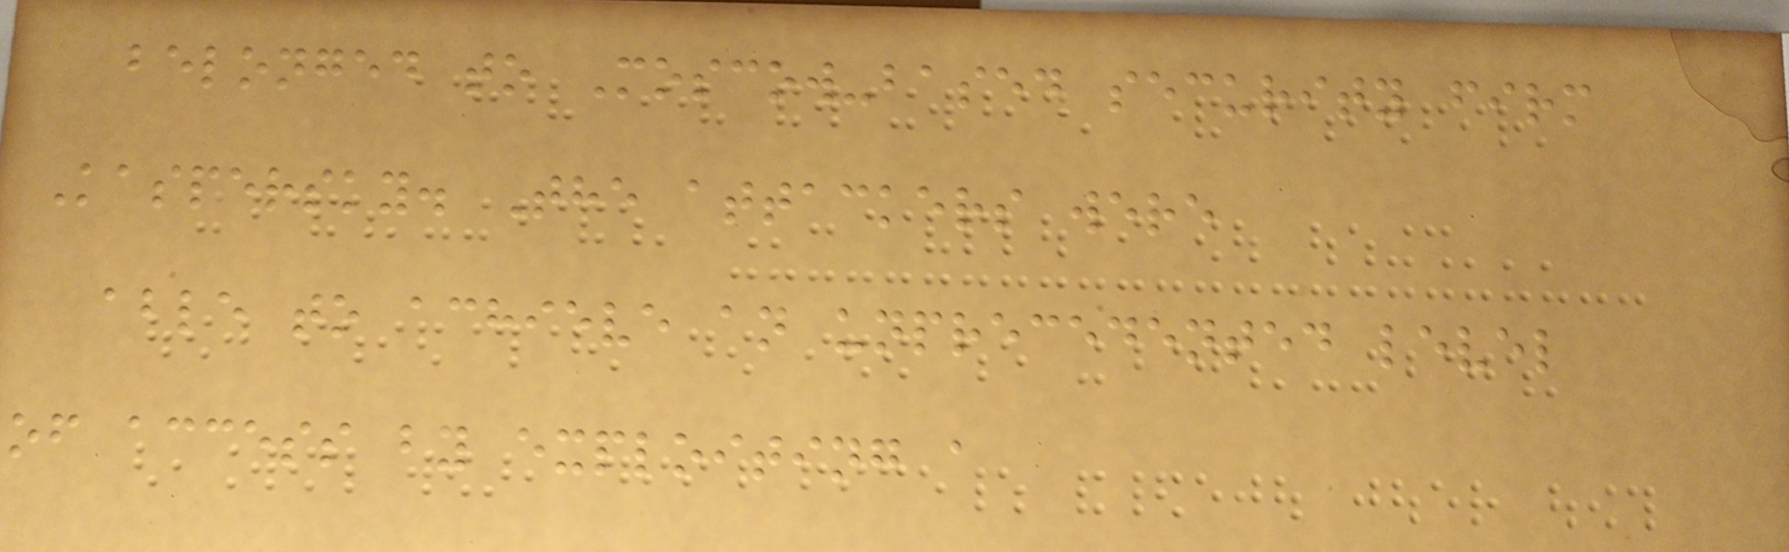belonged to Moscow-based security firm
Kaspersky. The attackers were
able to achieve an unprecedented level
of access by exploiting a
